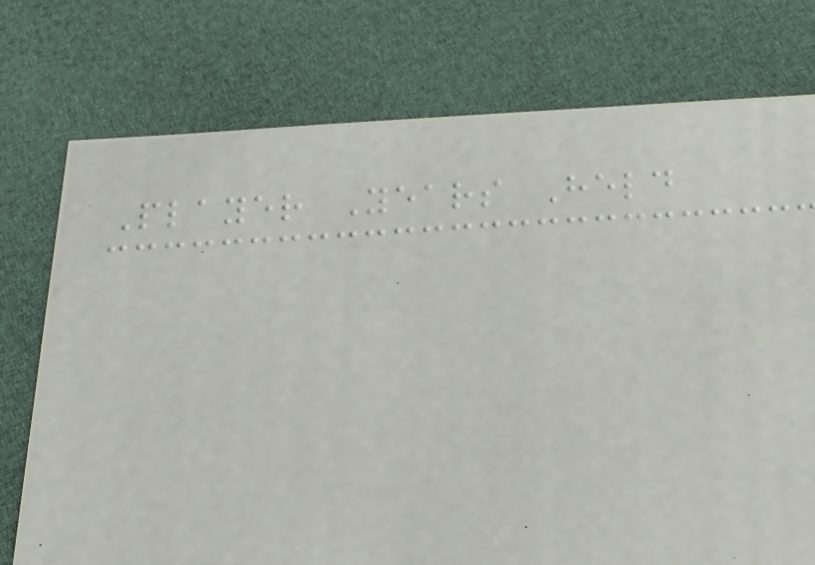Player Years Held
